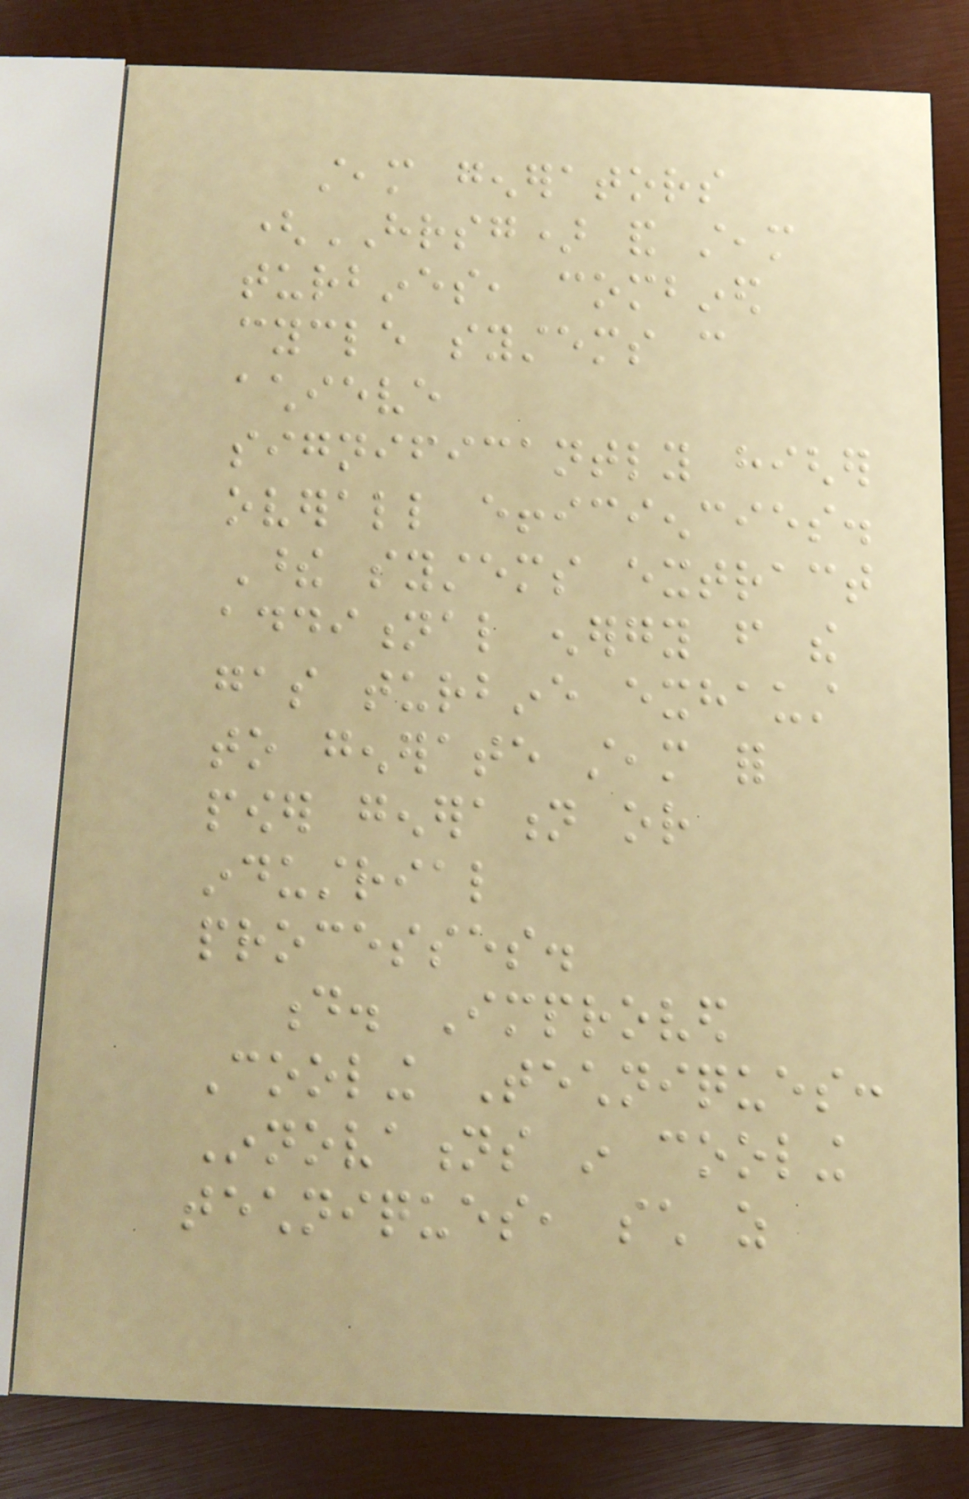steam generators
(HRSG) and steam
turbines, combined
cycle systems can
achieve
significantly higher
overall efficiencies.
These systems extract
additional energy from the
gas turbine exhaust
to generate steam for
power generation or
industrial
processes.
d. Improved
Cooling Techniques:
Innovations in cooling
techniques, such as
